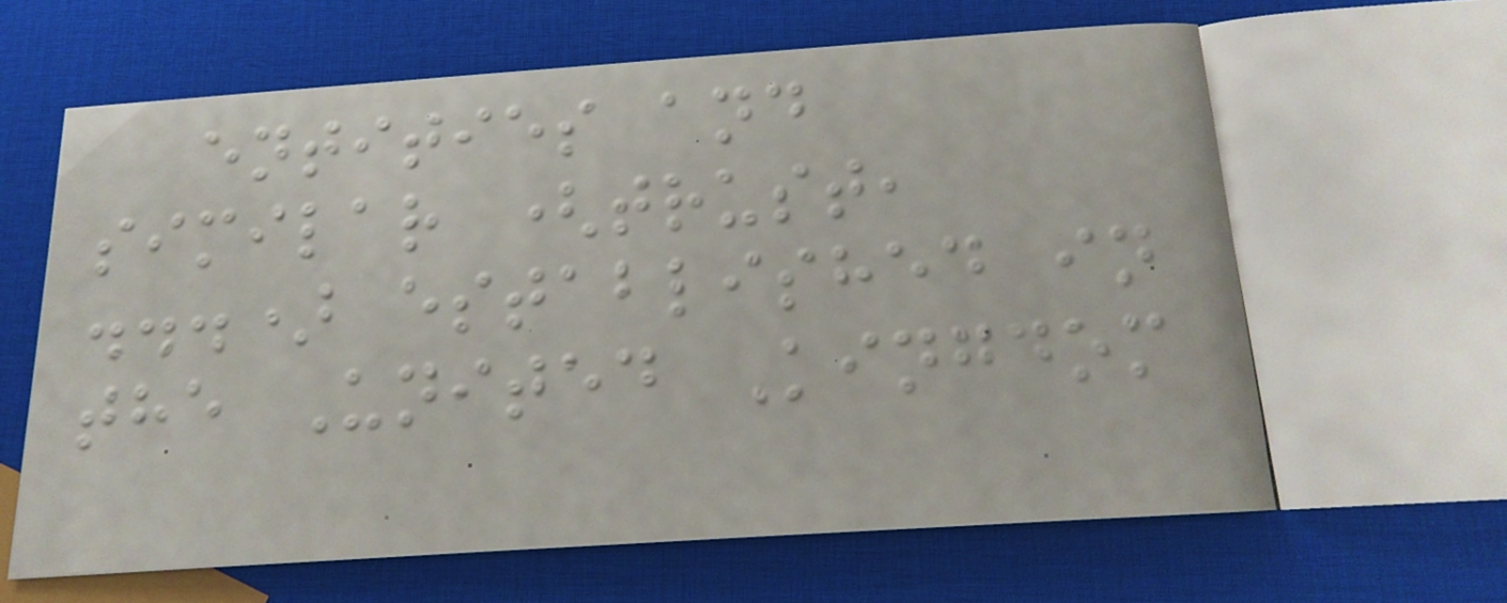entities and
similar (trust,
...) established in
the United Kingdom
